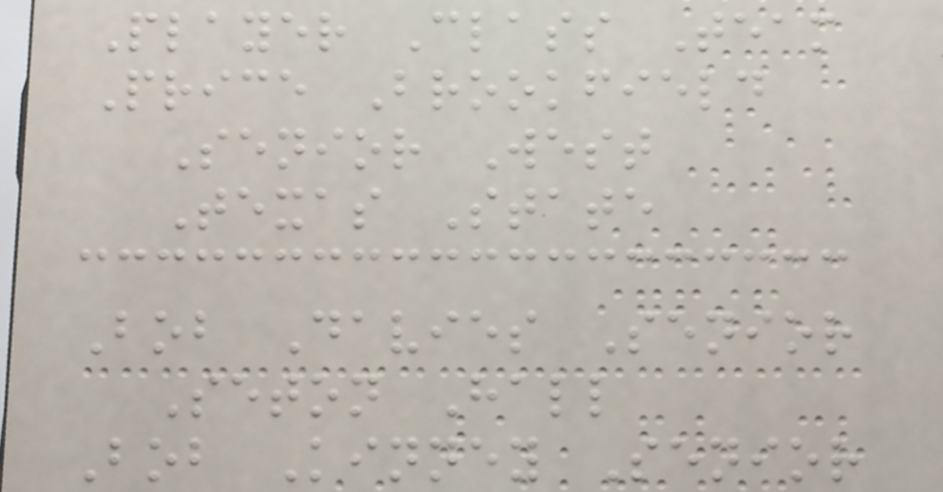Player Class Team
Price Brookfield
Senior West
Texas State
Bob Davies Senior
Seton Hall
Bob Kinney Senior
